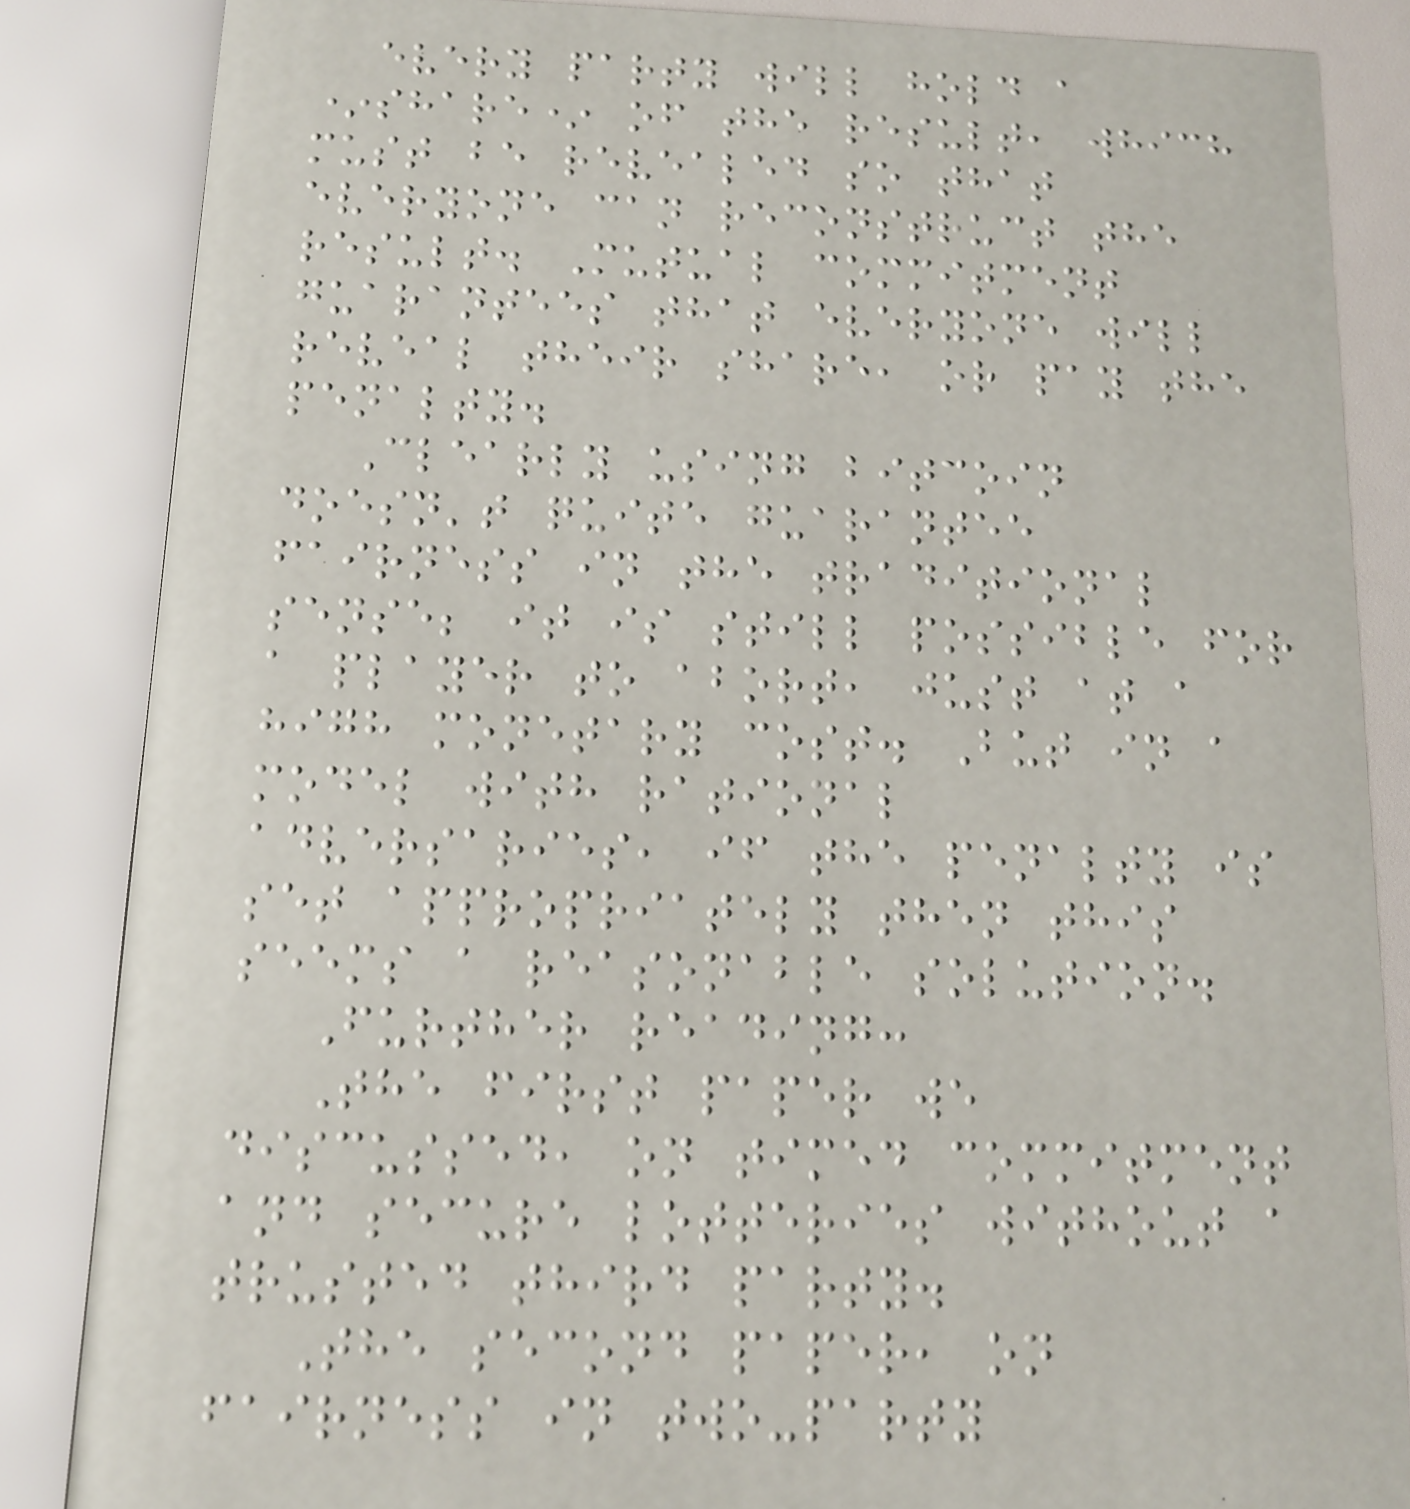every party will hold a
*share* of the result, which
must be revealed so that
everyone can reconstruct the
result. Mutual commitment
guarantees that everyone will
reveal their share, or pay the
penalty.
Clearly using bitcoin
doesn't quite guarantee
fairness in the traditional
sense; it is still possible for
a player to abort, just at a
high monetary cost. But in a
model with rational
adversaries, if the penalty is
set appropriately then this
seems a reasonable solution.
Further reading:
The first paper we
discussed, on timed commitment
and secure lotteries without a
trusted third party.
The second paper, on
fairness in two-party
